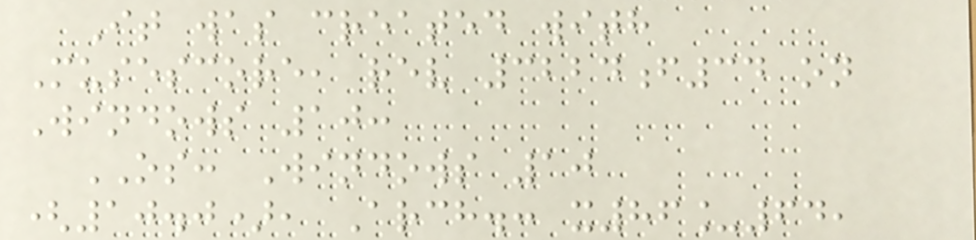It was created with
Musescore, rev 3224f34 on
Windows 10:
OS: Windows 10
(10.0), Arch.: x86_64,
